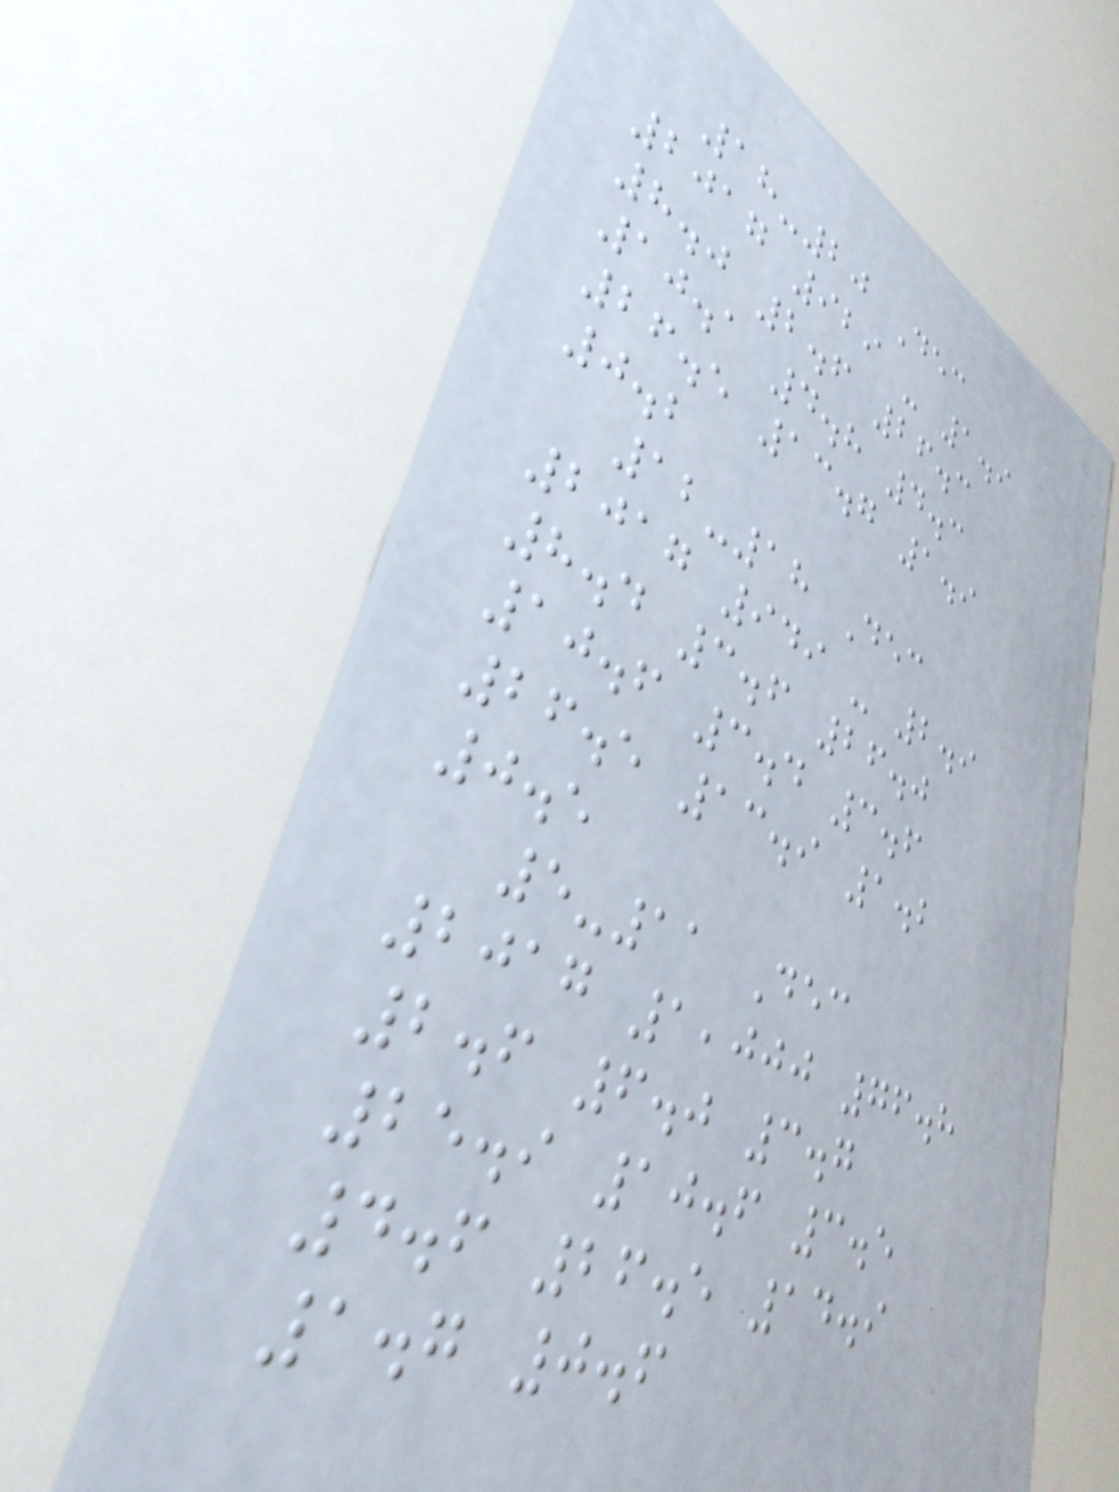18-20 Dec
2017 929 - 1.9
8.0 2.6 26.3
10.1 4.8 4.3
26.5 13.7 1.9
0.2
12-18 Dec
2017 949 - 2.9
8.4 3.6 26.0
10.6 3.4 3.6
26.5 13.9 1.2
0.5
5-11 Dec
2017 1,000 76.8
2.6 6.0 3.7
25.9 10.6 3.5
4.6 26.5 14.9
1.7 0.6
